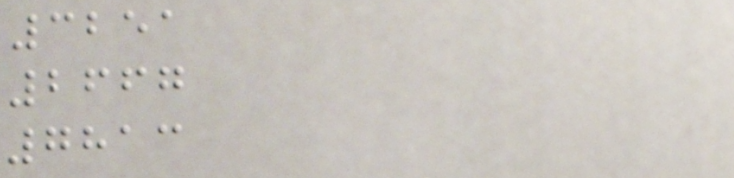3251
2667
7813
